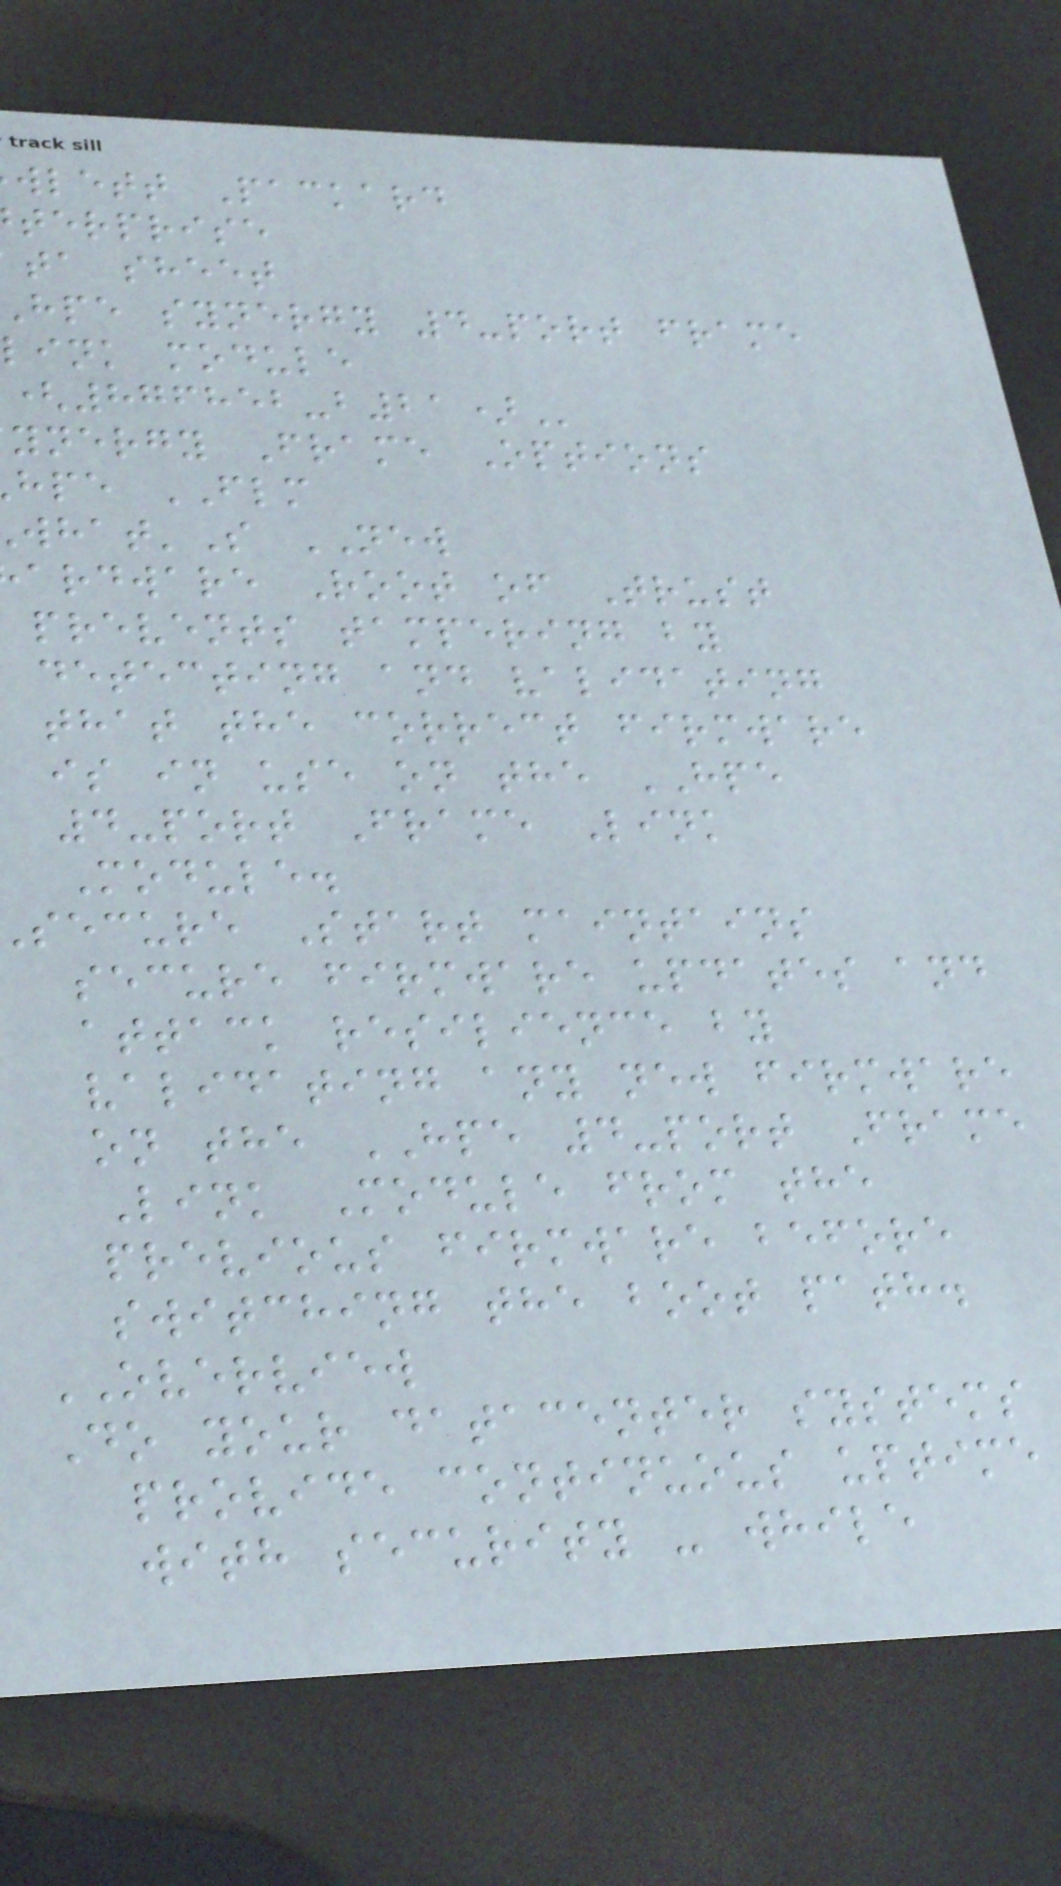wlett Packard
terprise
ta sheet
hpe synergy 4-port frame
link module
ynergy Frame Options
hpe FLM
'S NEW
ardware Root of Trust
prevents tampering by
detecting and validating
that the correct firmware
is in use on the HPE
4-port Frame Link
Module.
secure Start maintains
secure firmware updates and
attack resilience by
validating any new firmware
on the HPE 4-port Frame
Link Module from the
previous firmware before
switching the boot path.
OVERVIEW
Do your datacenter systems
provide continuous uptime
with security - while
